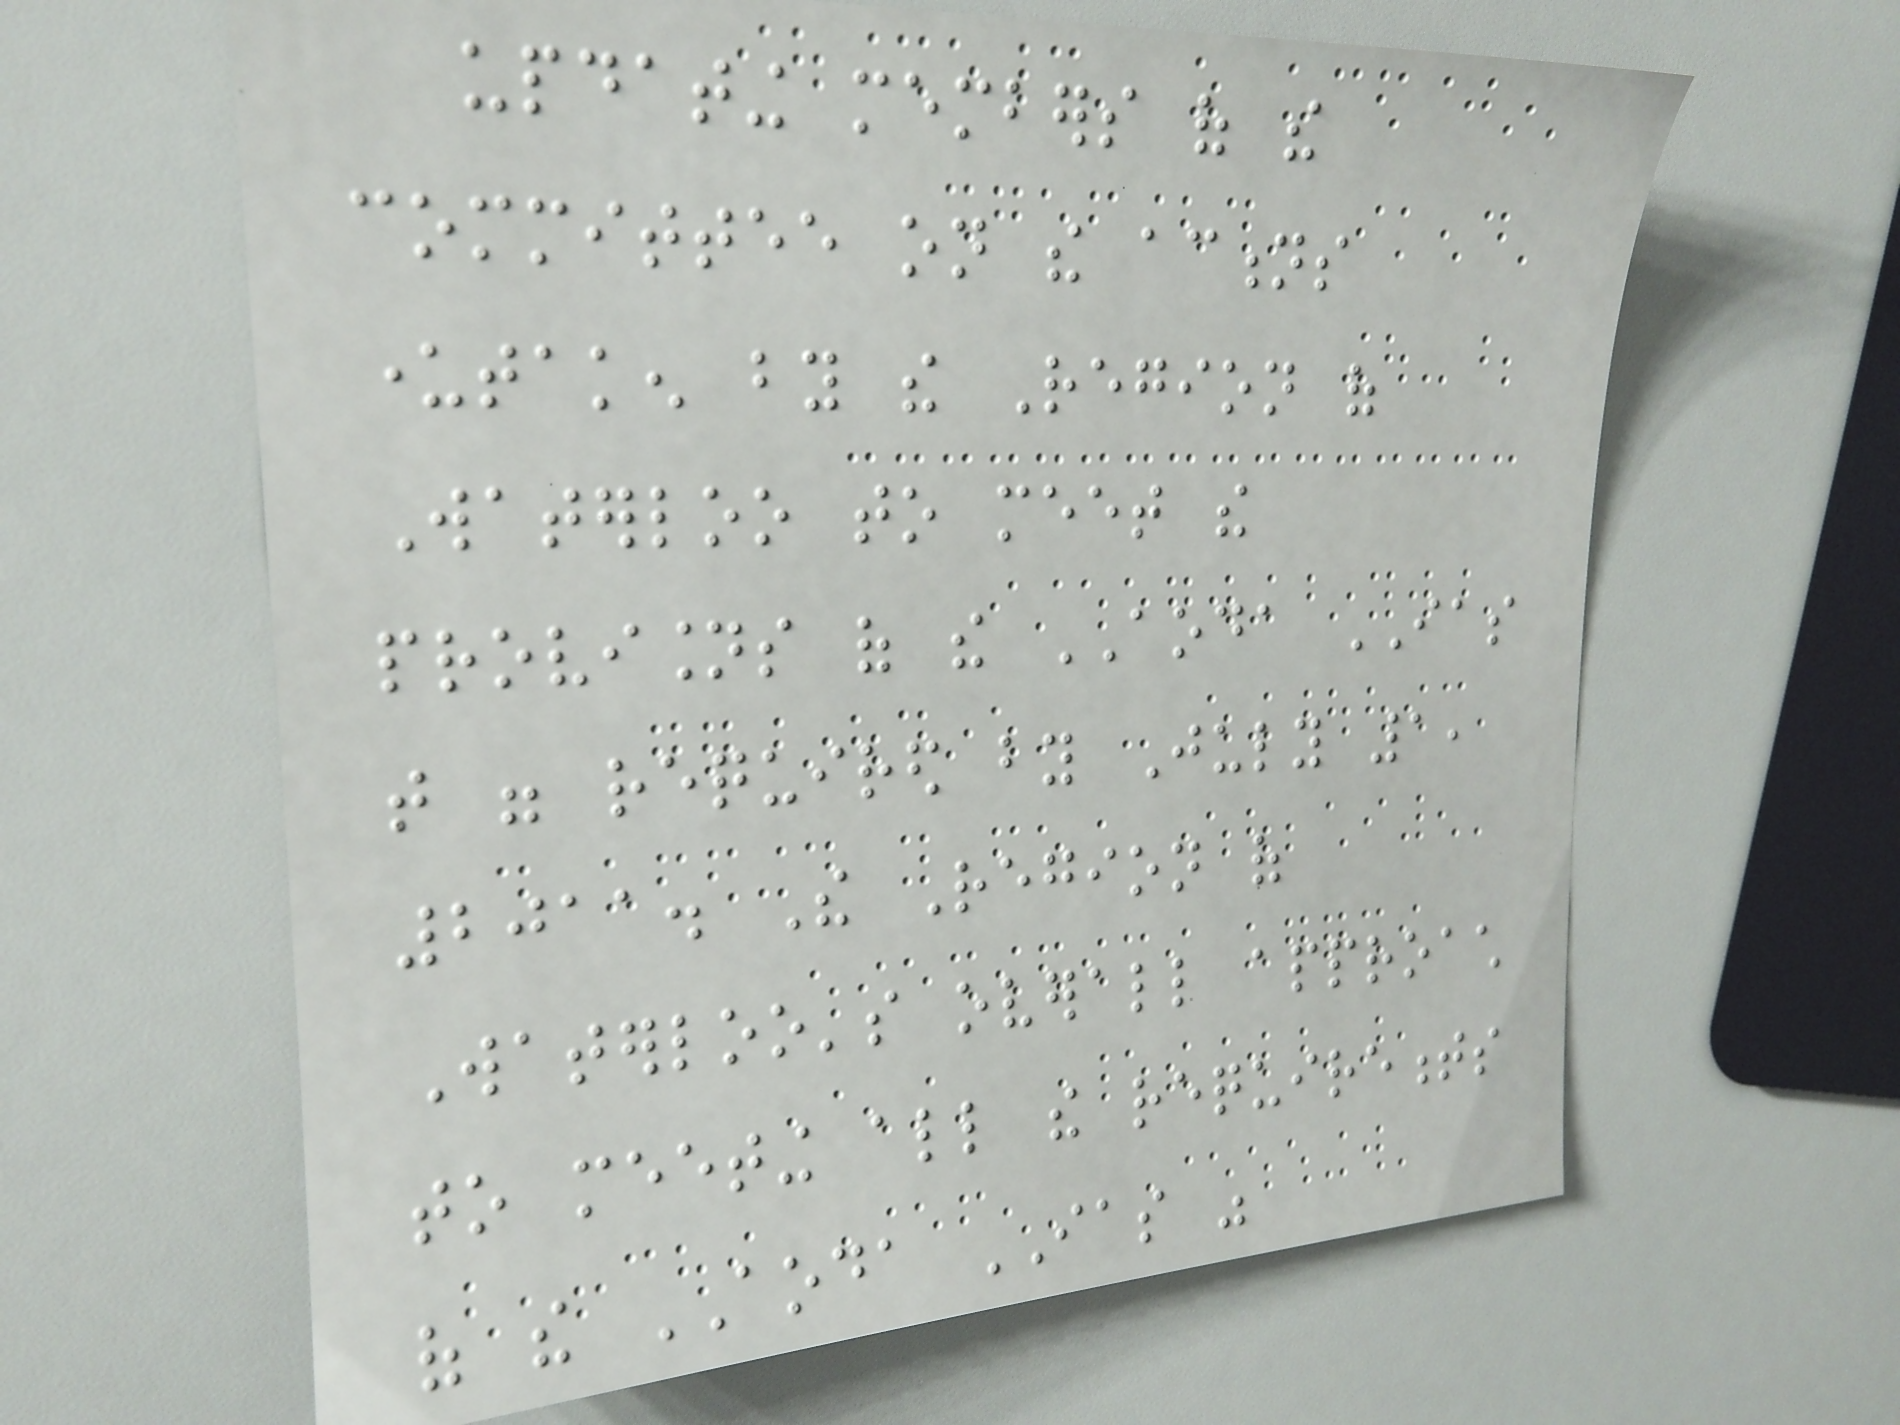updating members of the
committee on the actions
undertaken by the Region of
Waterloo to meet the
provisions of the AODA IAS
that were required by July 1,
2011. The Region of
Waterloo's overall approach
to meeting all the requirements
of the AODA IAS was
